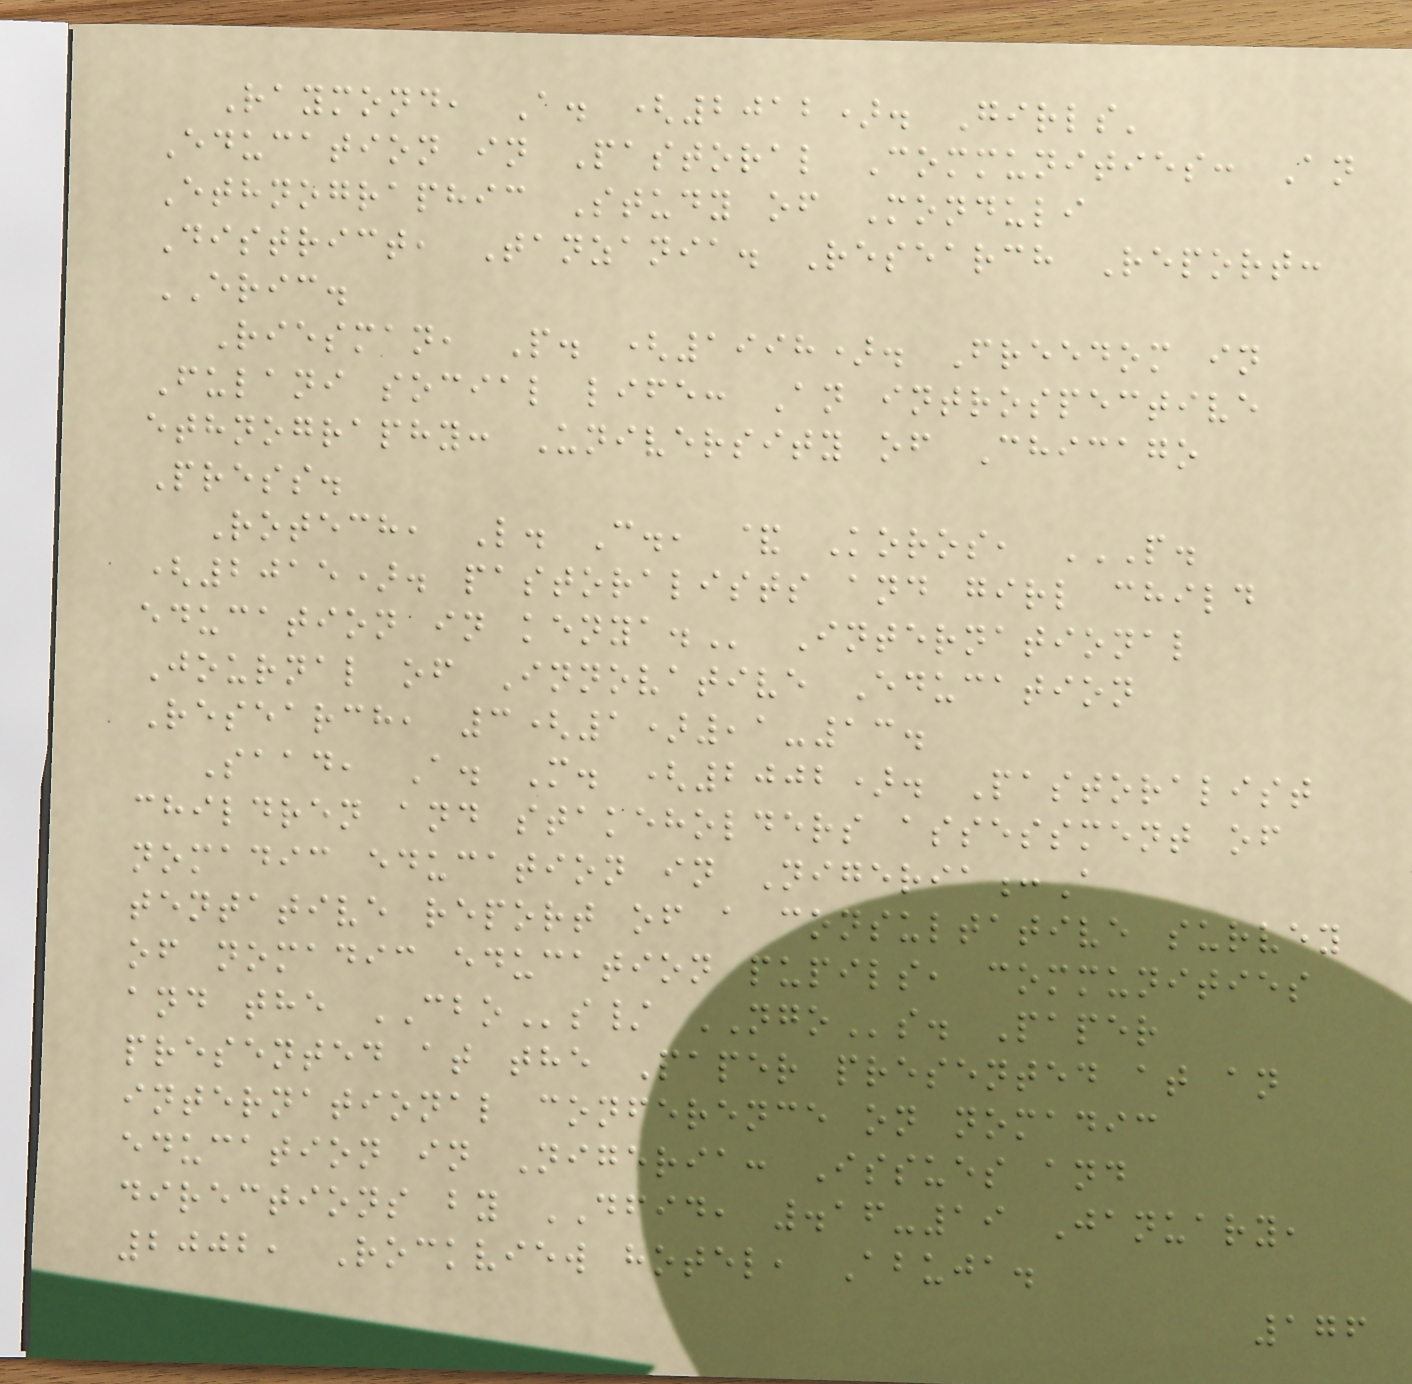Raymond, A. (2012). Girls'
Education in Pastoral Communities: An
Ethnographic Study of Monduli
District, Tanzania. Research Report:
ERIC.
Riesman, P. (1998). Freedom in
Fulani social life: An introspective
ethnography: University of Chicago
Press.
Rotech, L. C., & Koros, P.
(2015). PASTORALISTS AND GIRL CHILD
EDUCATION IN KENYA. International
Journal of Innovative Education
Research, 3(1),1-13.
Saad, A. M. (2002). Pastoralist
children and stakeholders assessment of
nomadic education in Nigeria:A
tentative report of a consultative survey
of nomadic education pupils, communities
and the CBOs/ NGOs. Paper
presented at the Paper presented at an
international conference on nomadic
education in Nigeria: Issues and
directions by DFID, .16-19 January,
2002, Rockview hotel, Abuja.
176
